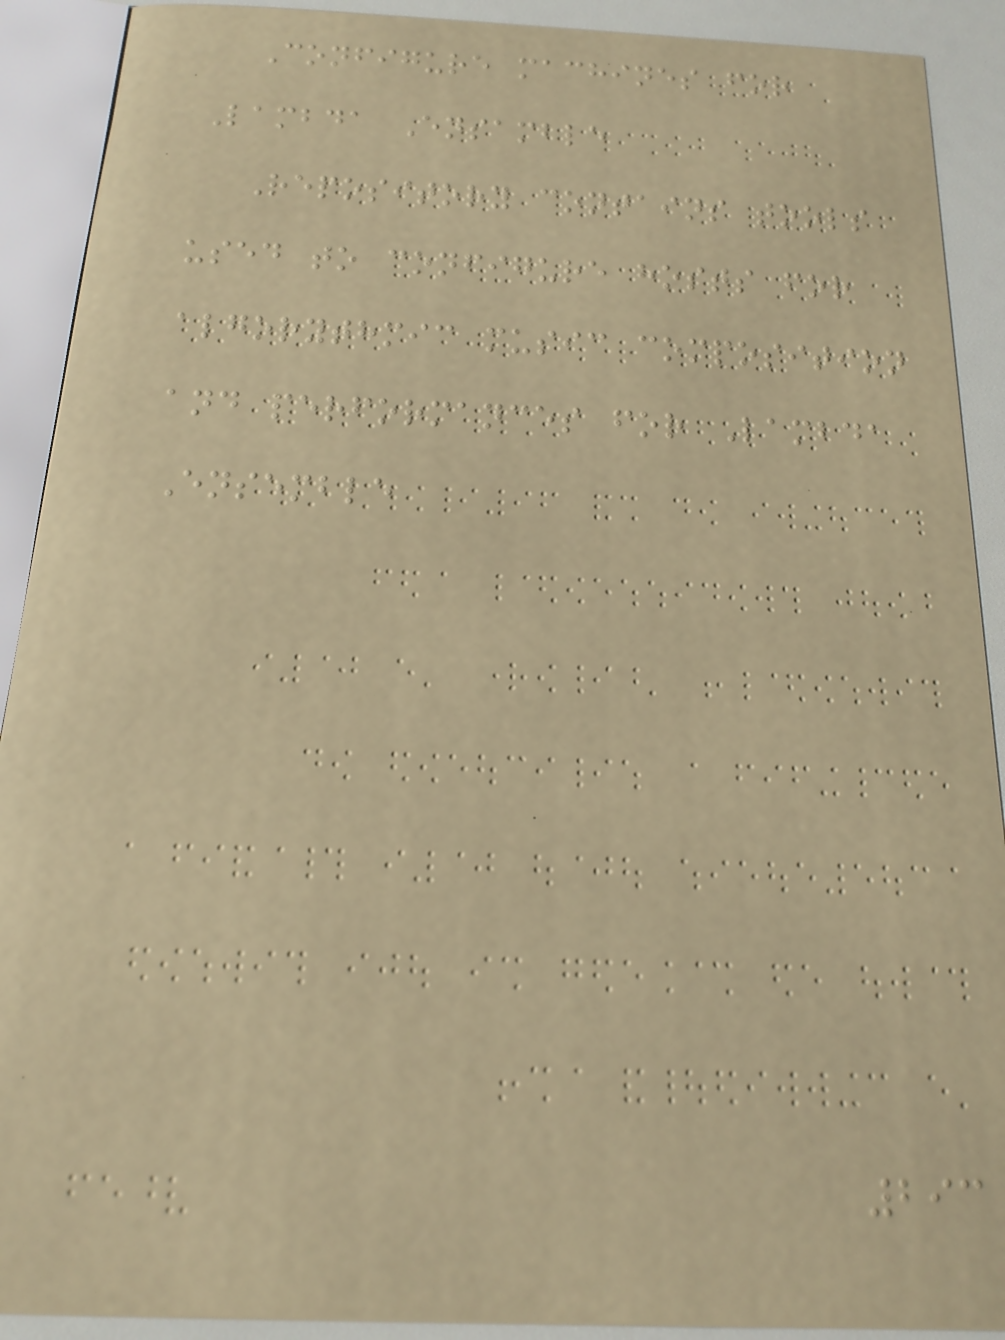Configure machines for
Lambda Ensamble
Repository contains tools
used to configure hosts for
algorythmic music composition
and performances for Lambda
Ensemble
293
